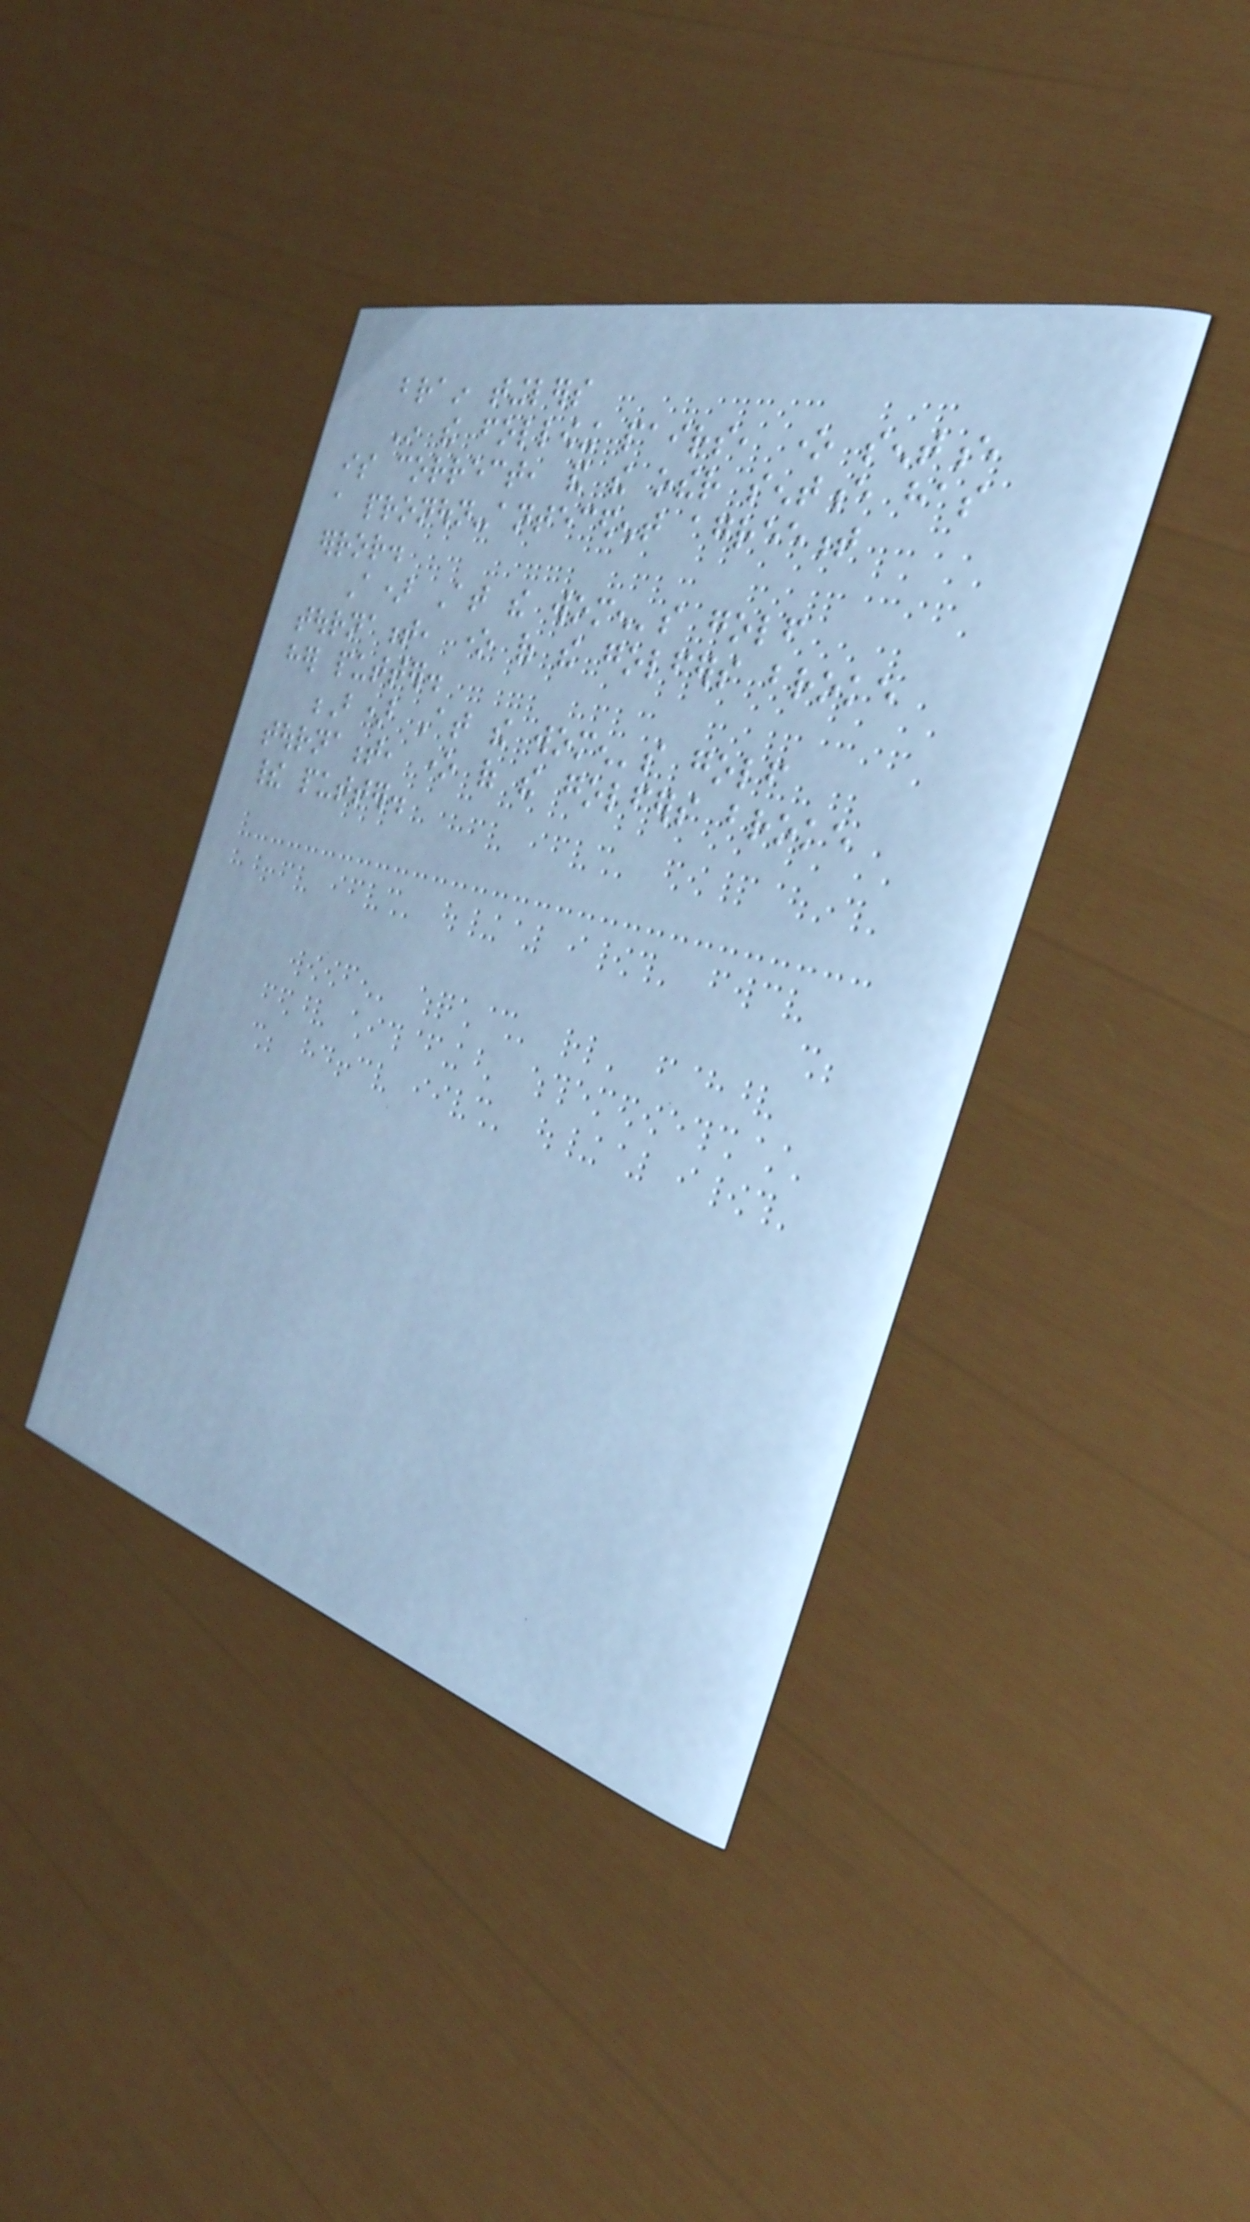brain tinglers
In the following pairs, one sentence
is correct, and the other sentence has
a pronoun-antecedent agreement
error.
A) At the women's golf
tournament, one of the golfers broke
her putter.
B) At the women's golf
tournament, one of the golfers broke
their putter.
